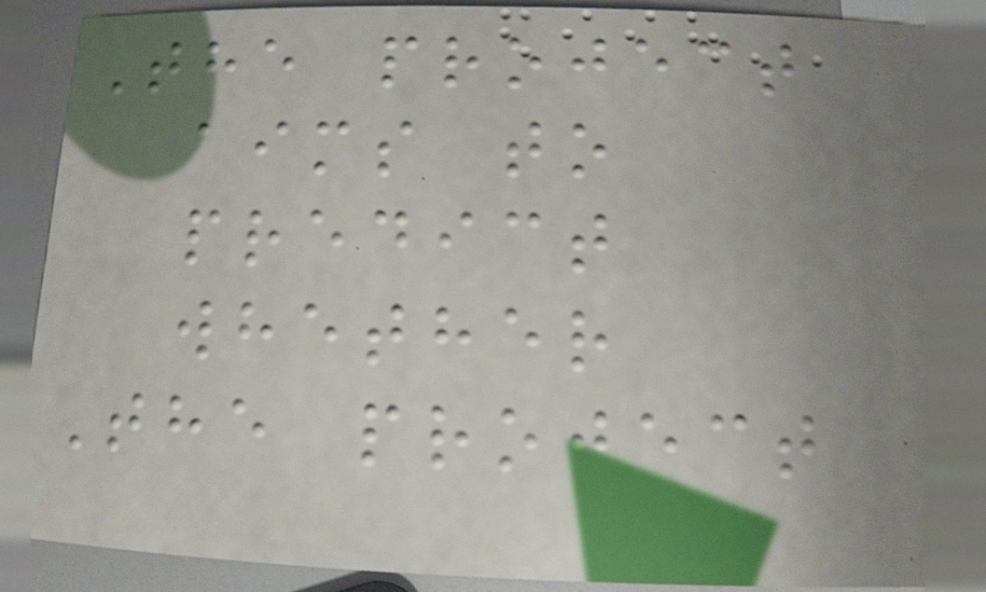The project
aims to
predict
whether
The project
